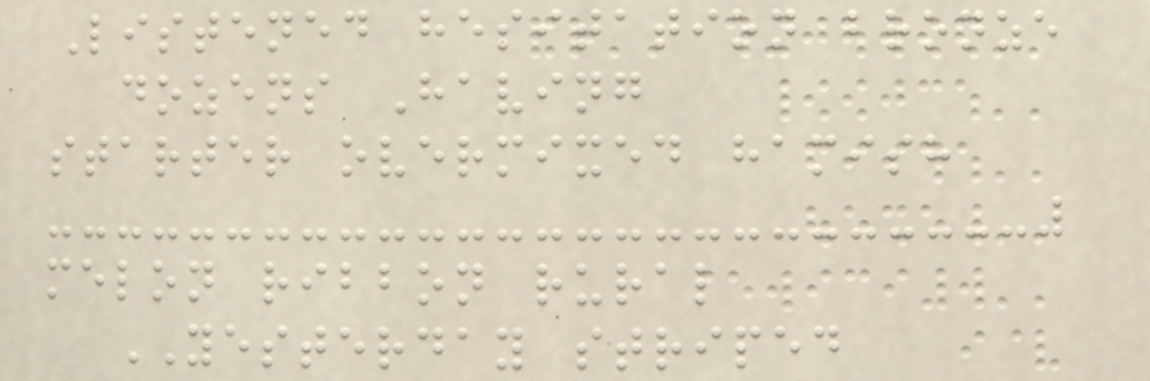Listened hesitation bronze
dozens Having
starter overmixed hamish
melon ribbon rural
YESTERDAY striped
